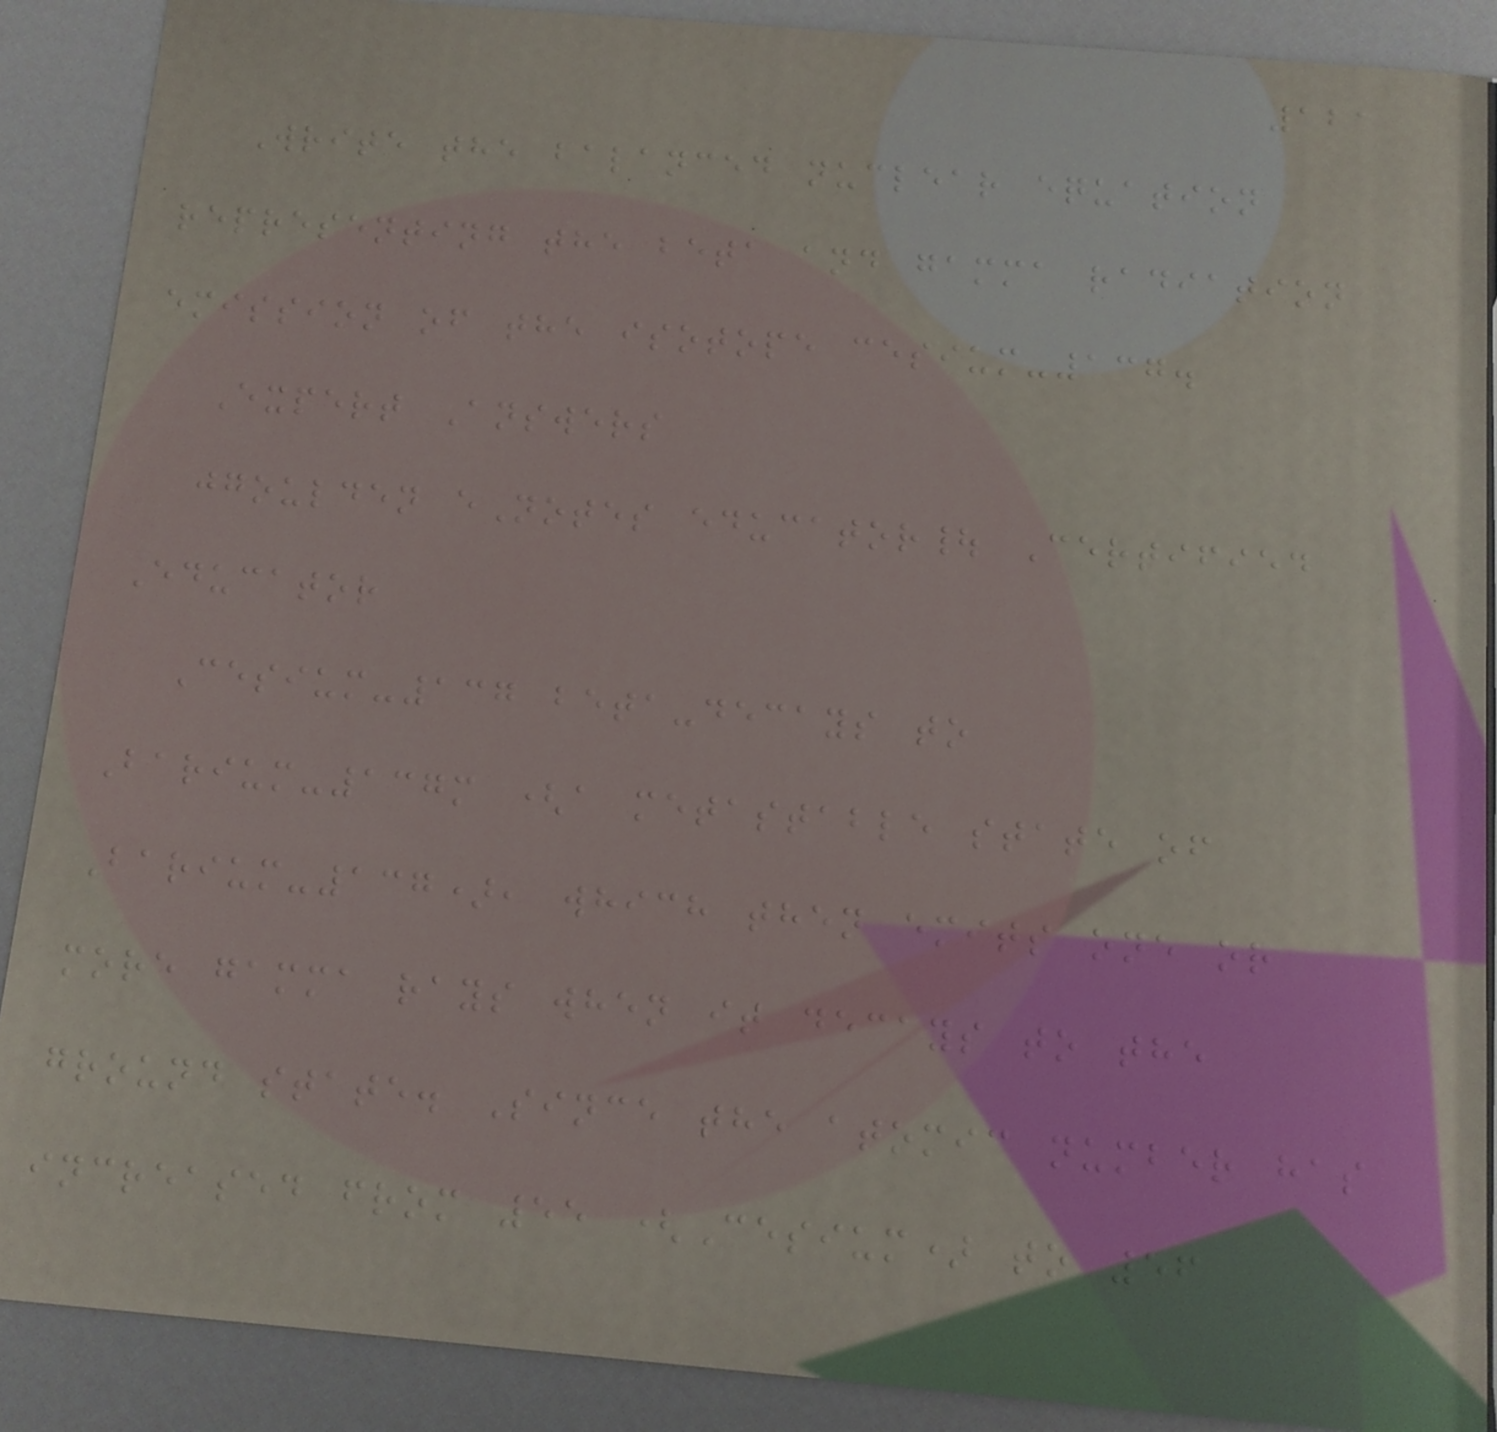121
Write the balanced nuclear equation
representing the beta and gamma radiation
emission of the isotope cesium-137.
Expert Answers
jgoulden eNotes educator| Certified
Educator
Cesium-137 beta-decays to
Barium-137m (a metastable state of
Barium-137), which then emits one or
more gamma rays when it decays to the
ground state. Since the atomic number has
increased from 55 (Cesium) to 56
